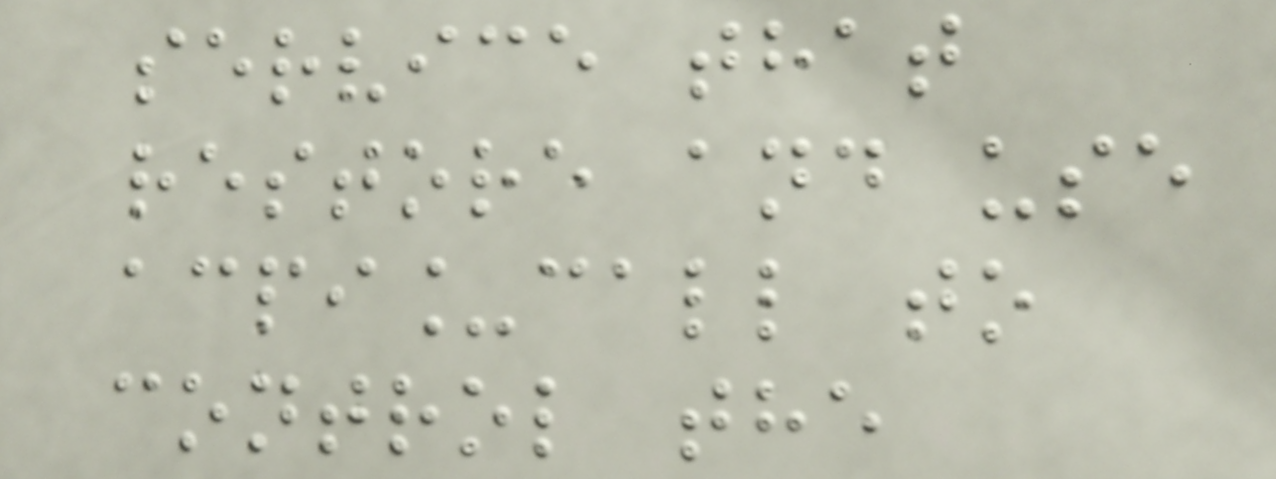service that
restore and use
acpi_call to
control the
